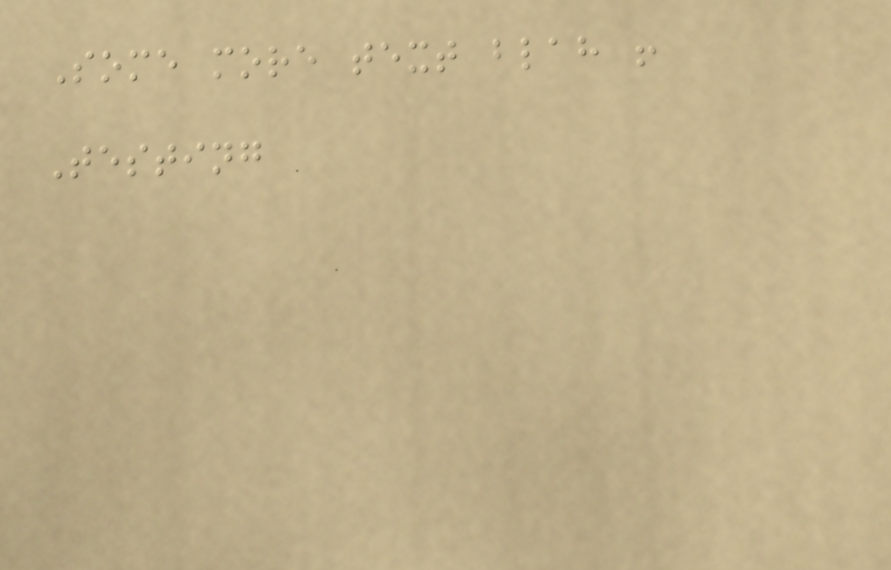Some more text blah !
Testing
